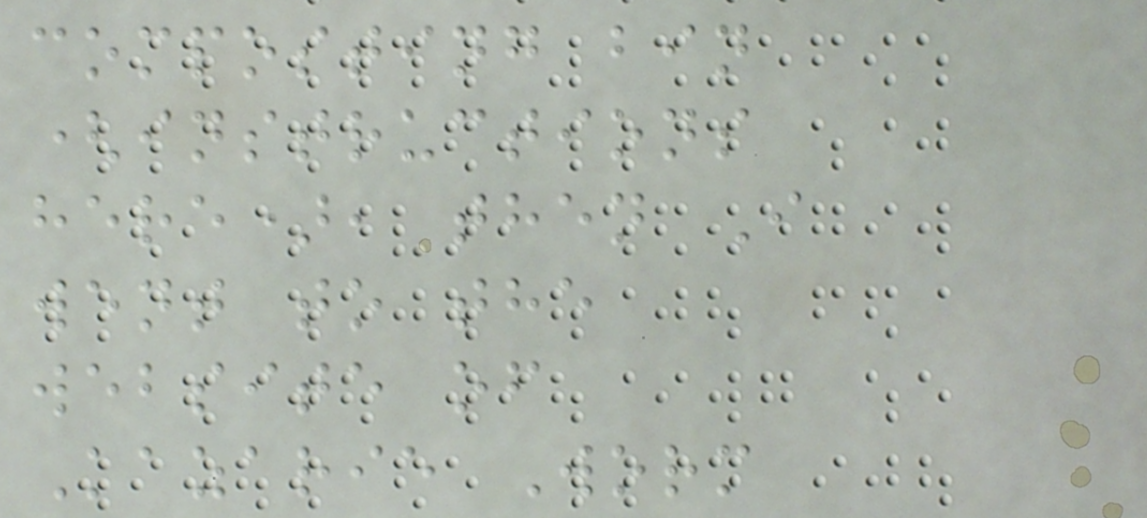composting bin
(instructions
here), then I
went to the
website of
Kazarie Worm
